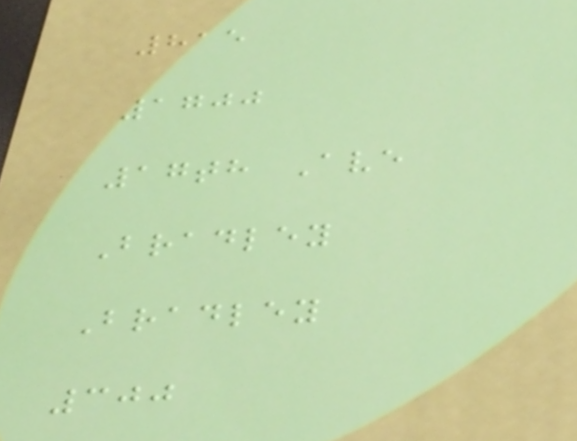815
1700
17th Ave
Bradley
Bradley
300
